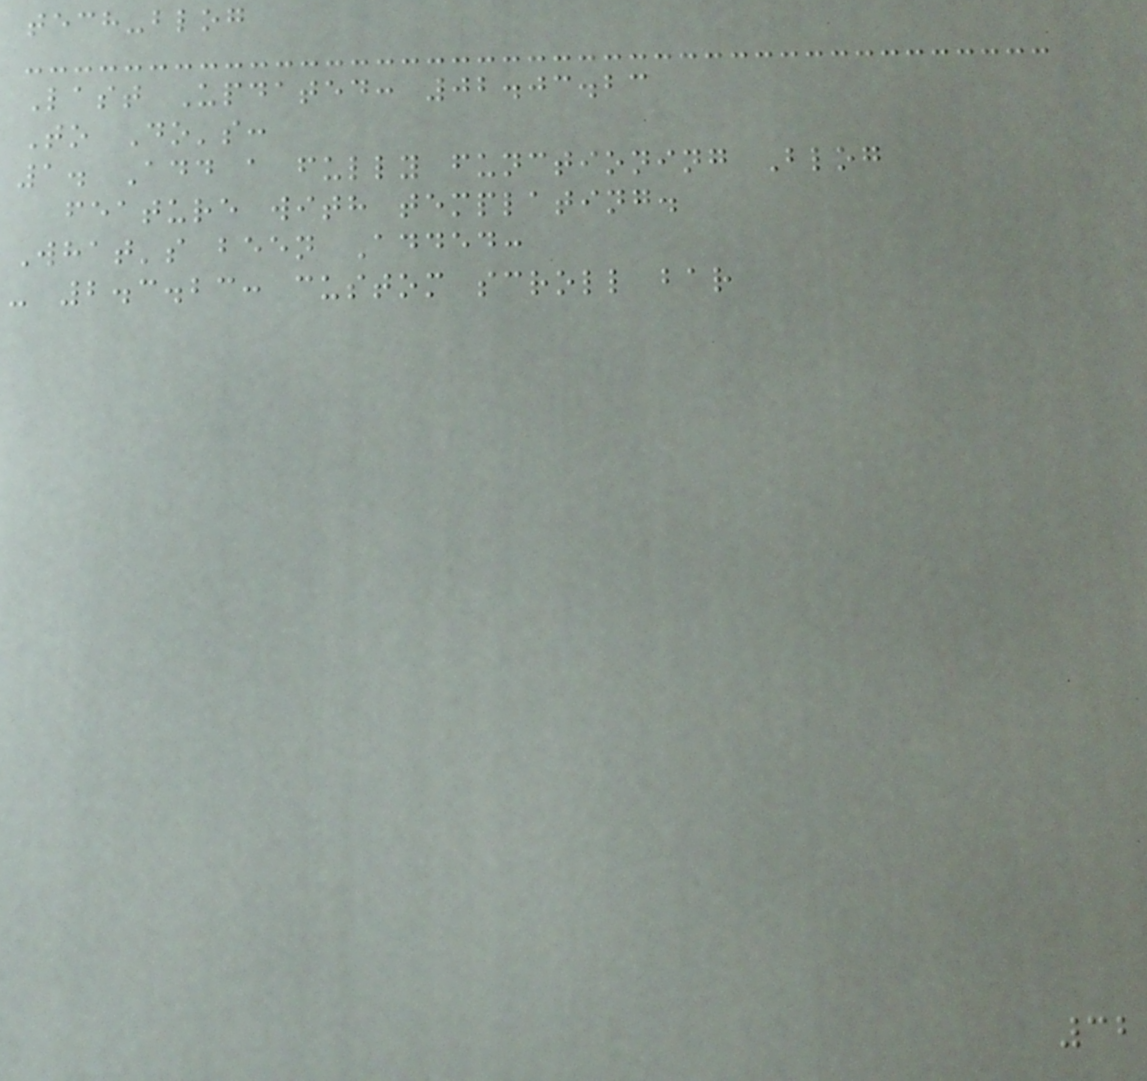tech-blog
Last Updated: 02.03.23
To Do's:
1. Add a fully functioning Blog
feature with templating.
What's been Added:
- 2.3.23: custom scroll bar
32
